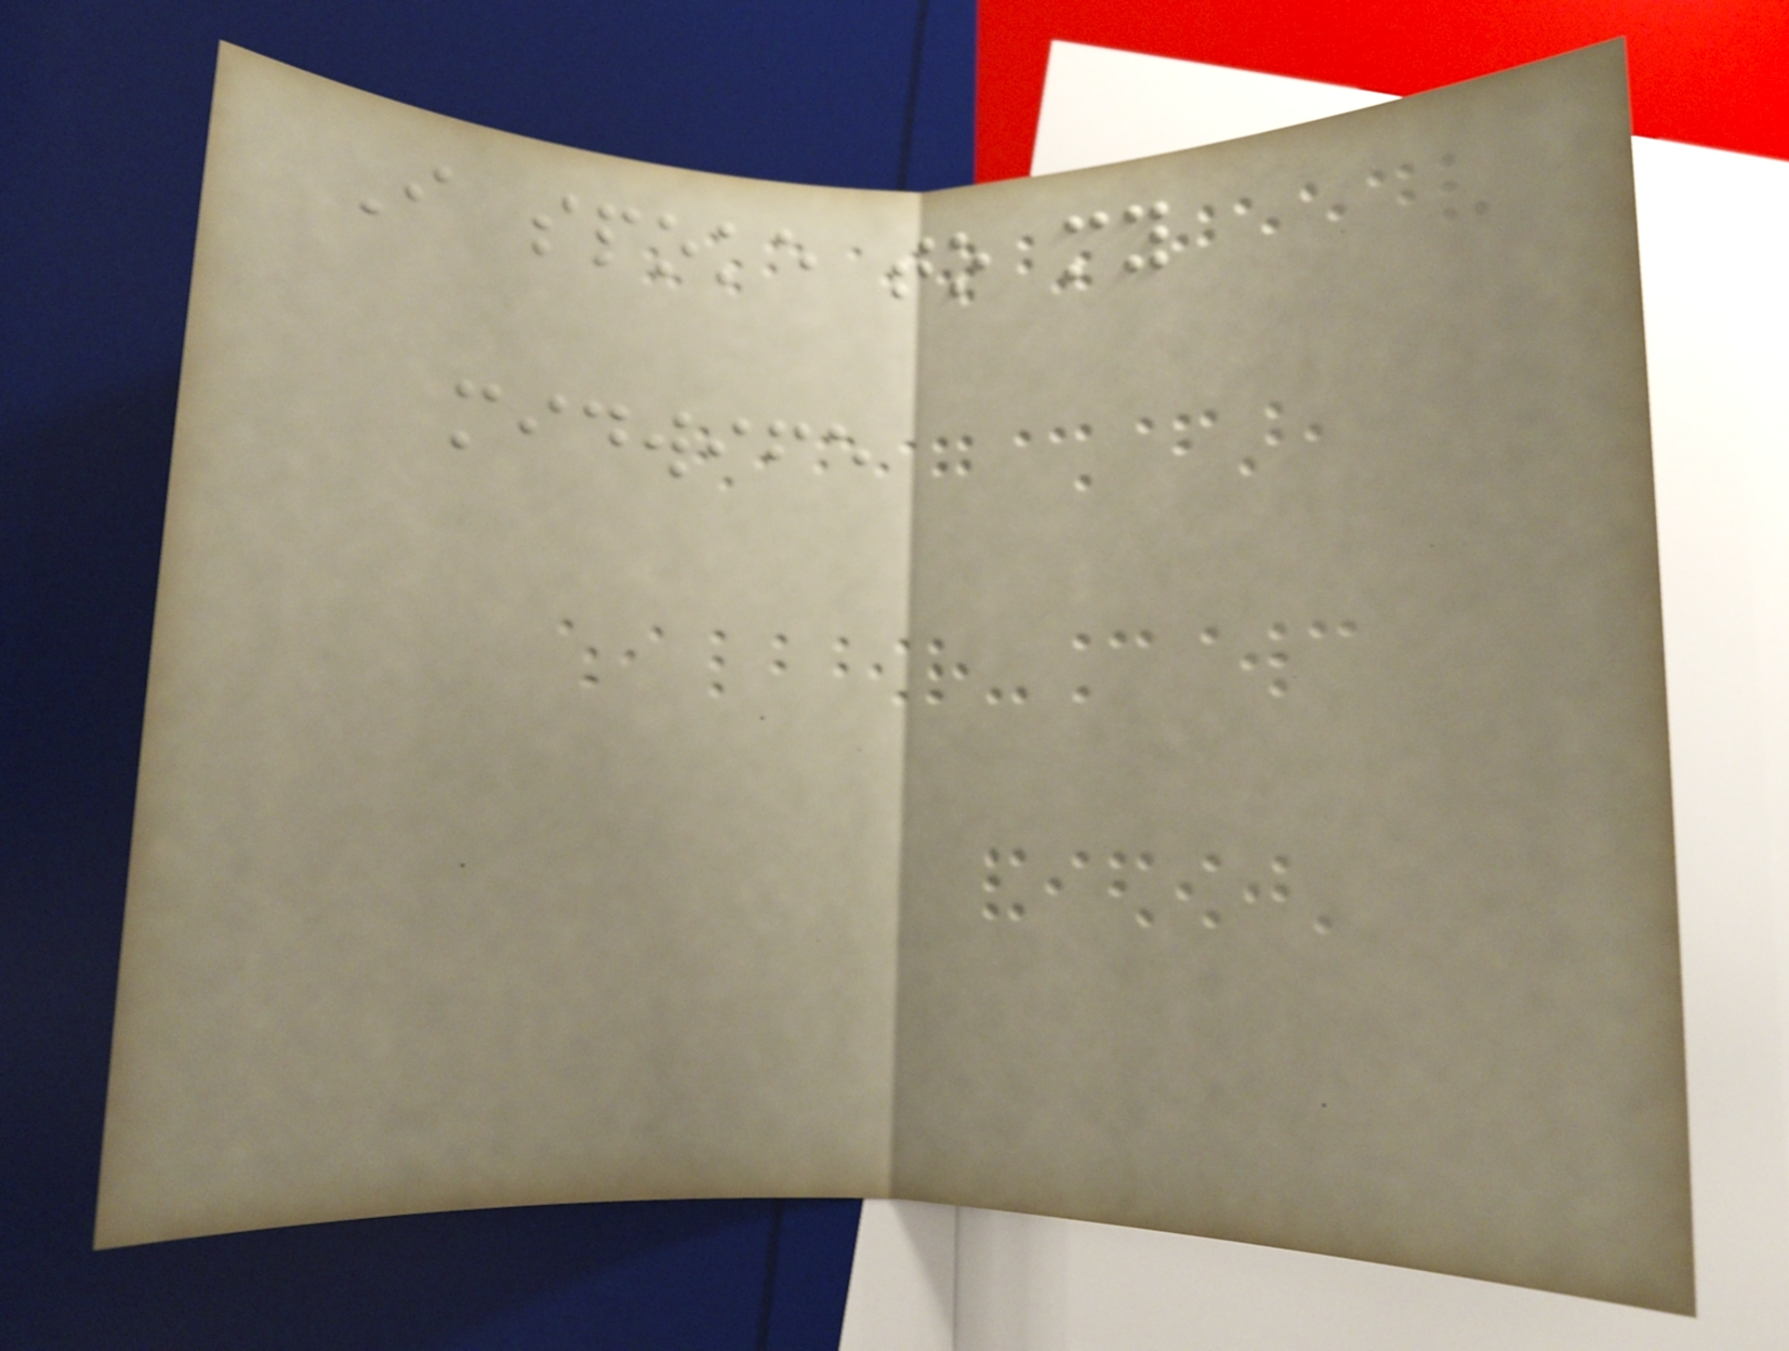I spoke to my
midwife
